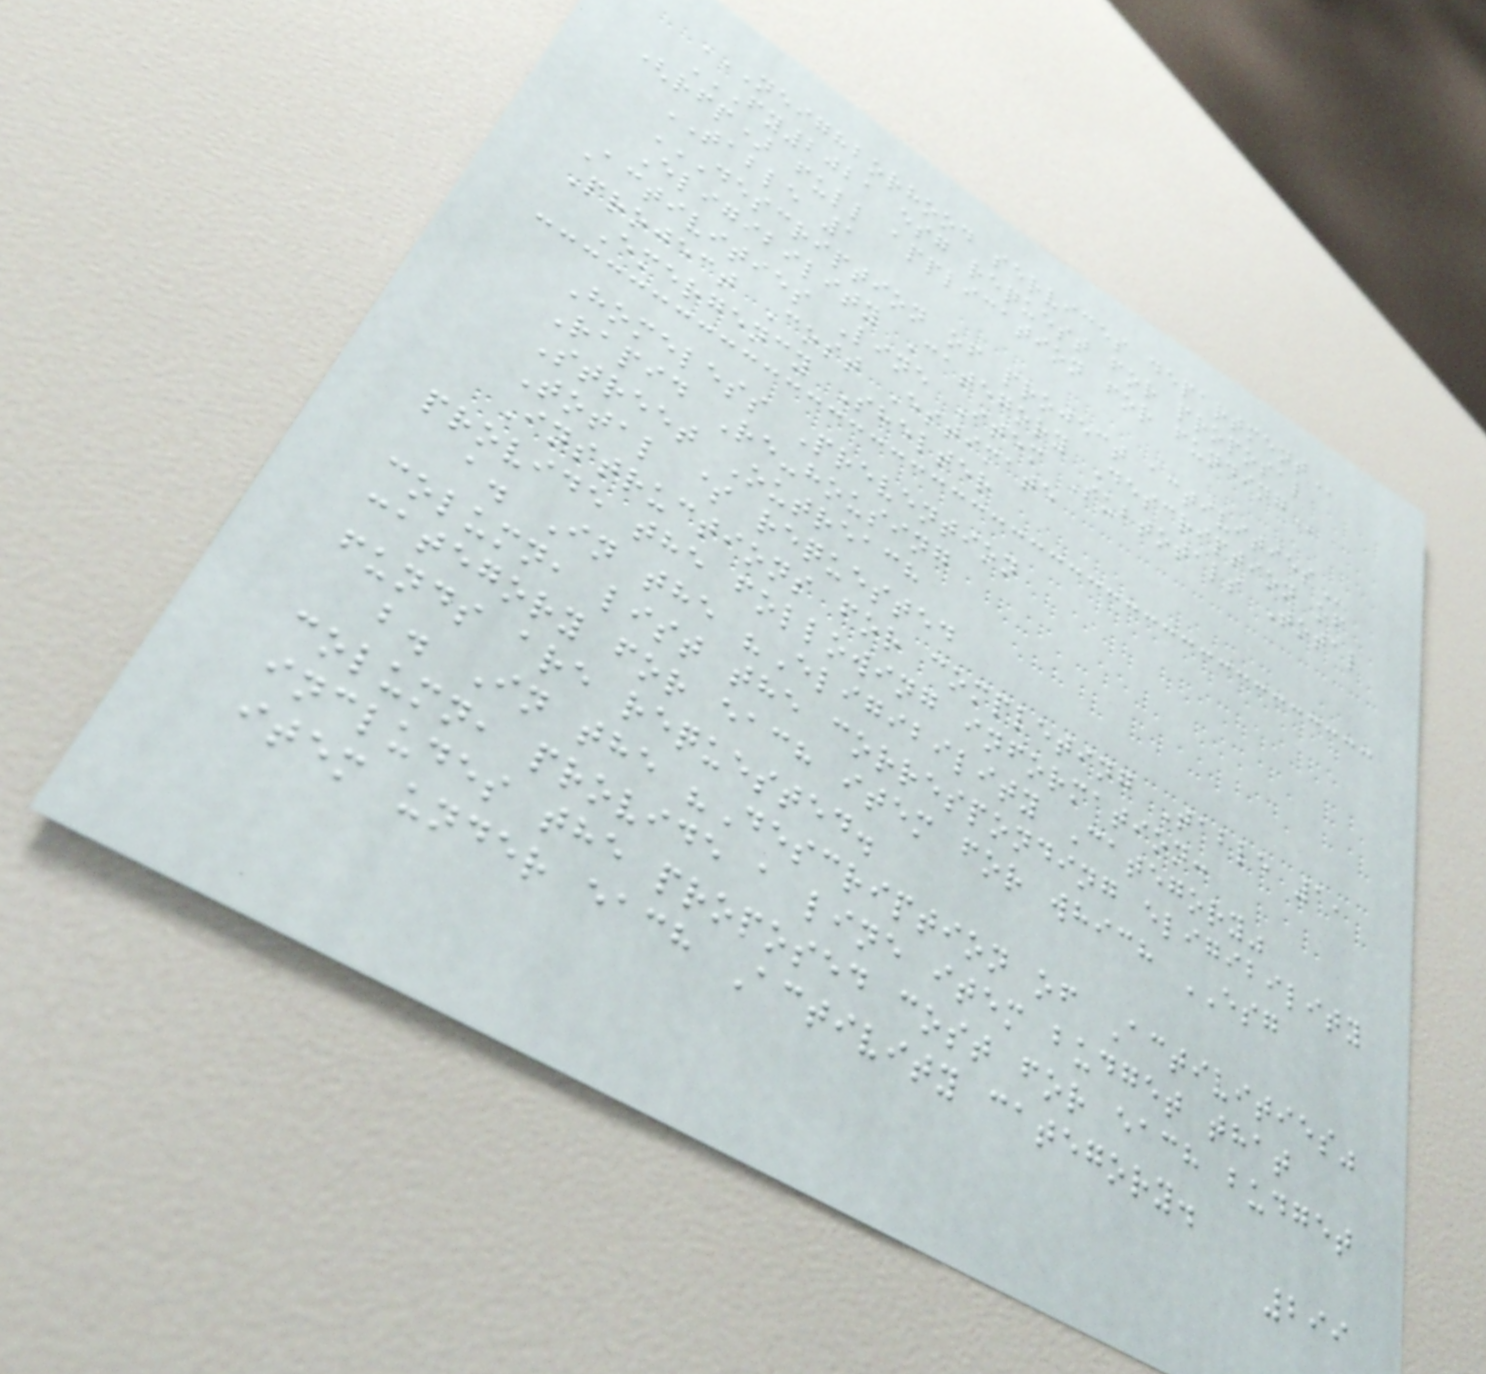NEIGHBORHOOD SERVICES DEPARTMENT
FY2021 ESG REQUEST FOR PROPOSAL
(RFP) FULL APPLICATION FOR FUNDING
TABLE 1
DESCRIPTION OF PROJECT ACTIVITIES
Eligibility Category Description of
Activities Line Item Subtotals Total
Project Cost Estimate
Emergency Shelter
Homeless Prevention
Rapid Re-housing
Street Outreach
Total $ requested
Instructions for completing Table 1,
provide the following information:
a. In the "Eligibility Category"
column, list the corresponding eligibility
category for each item for which ESG
funds are requested.
b. In the "Description of Activities"
column, provide a line item budget that
includes the proposed cost for each budget
item under each Activity category.
299
